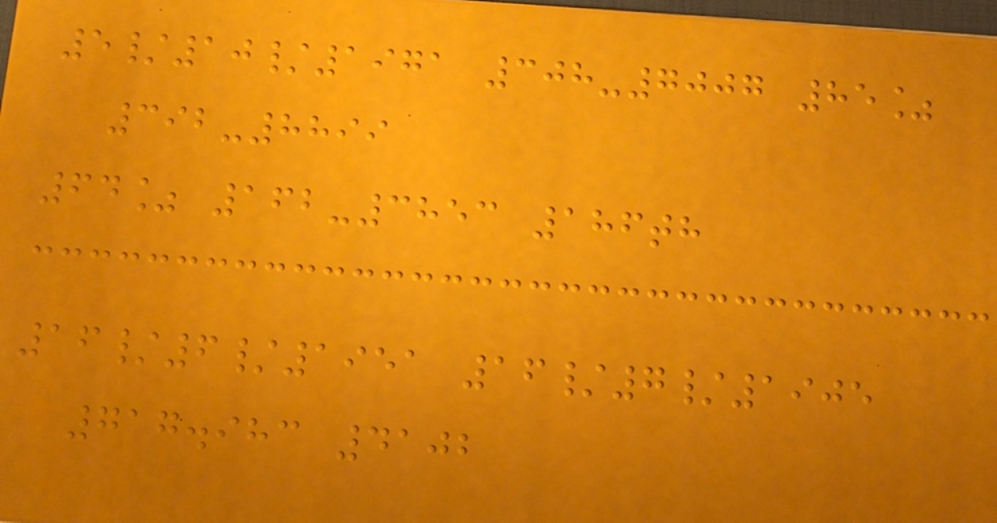5/10/1971 308-7007 85%
392-8899
64% 162-3853 186th
16/6/1951 16/7/1905
717.983 4102
